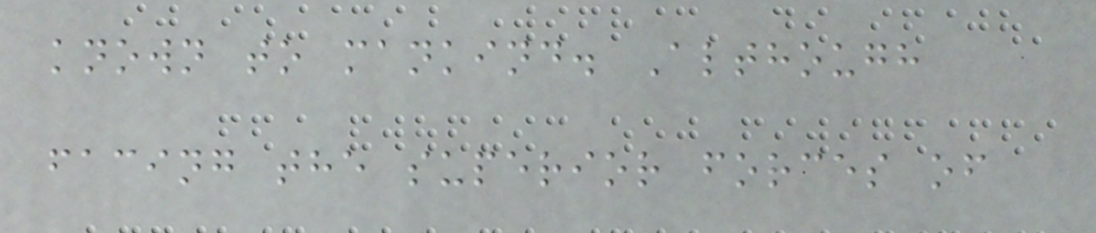known to mankind. Although
facing the superior forces of
